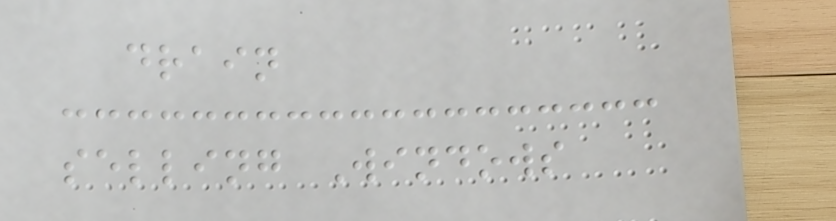drain
selling Windows
